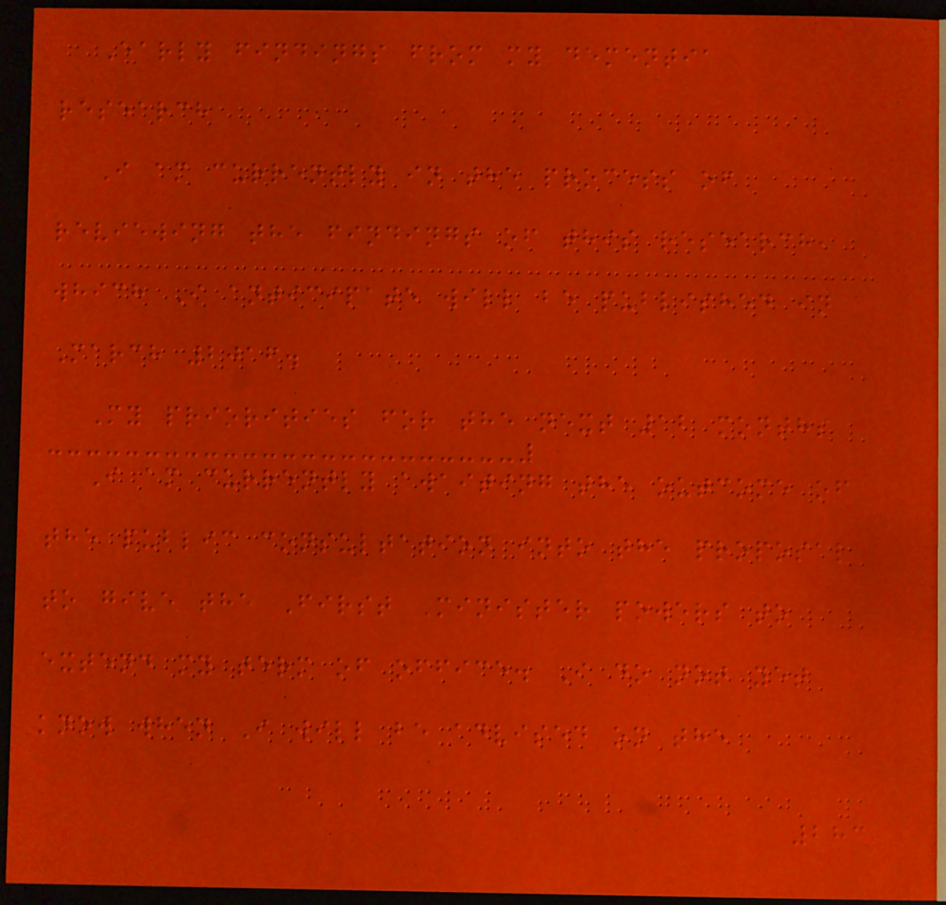Early findings from my dementia
research
I am currently in the process of
reviewing the findings of this research,
which I anticipate will be published in
March 2016.
My priorities for the next 12 months
I am currently awaiting the outcome of
the public consultation into the proposal
to give the First Minister powers to
extend my term of office. I do not yet
know when I will be advised on the
283
